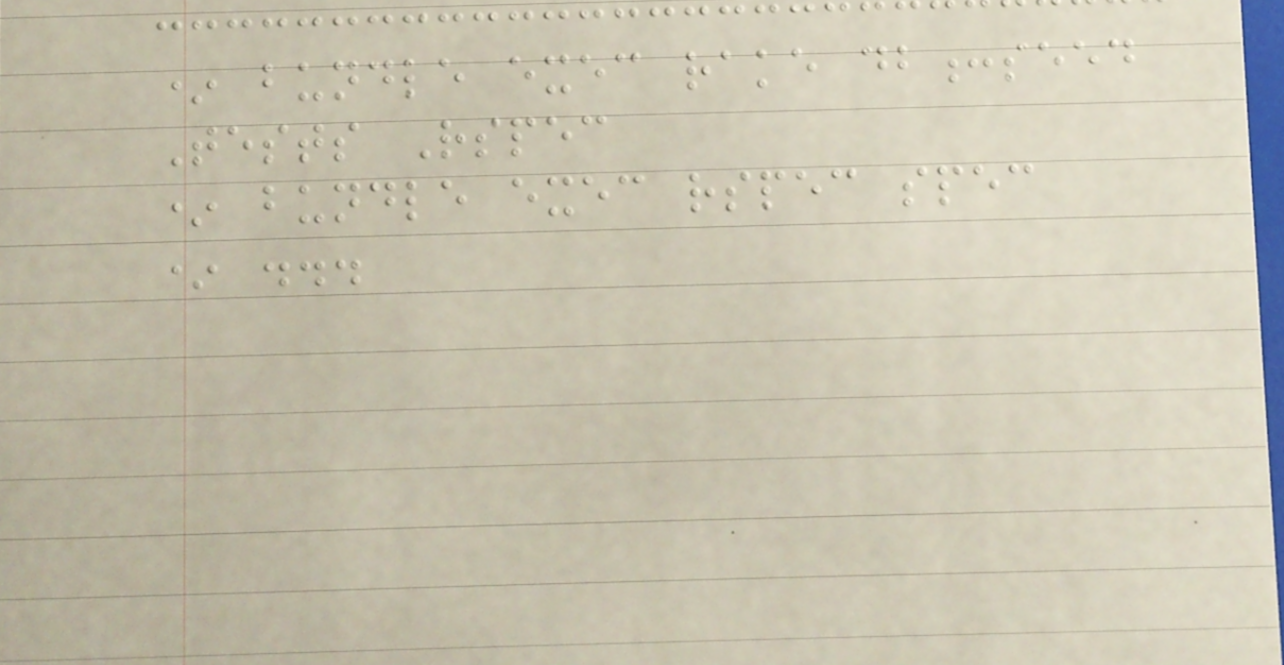* bundle exec rake db:seed
Tests Rspec
* bundle exec rspec spec
* ...
